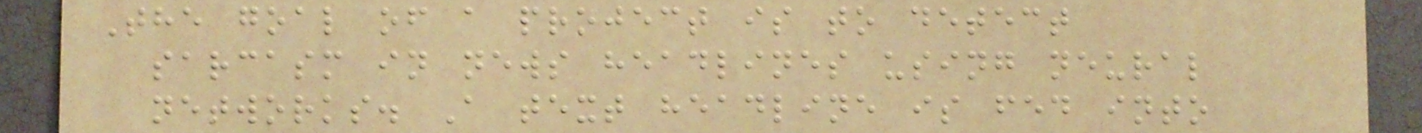The goal of a project is to detect
sarcasm in news headlines using neural
networks. A text headline is fed into
